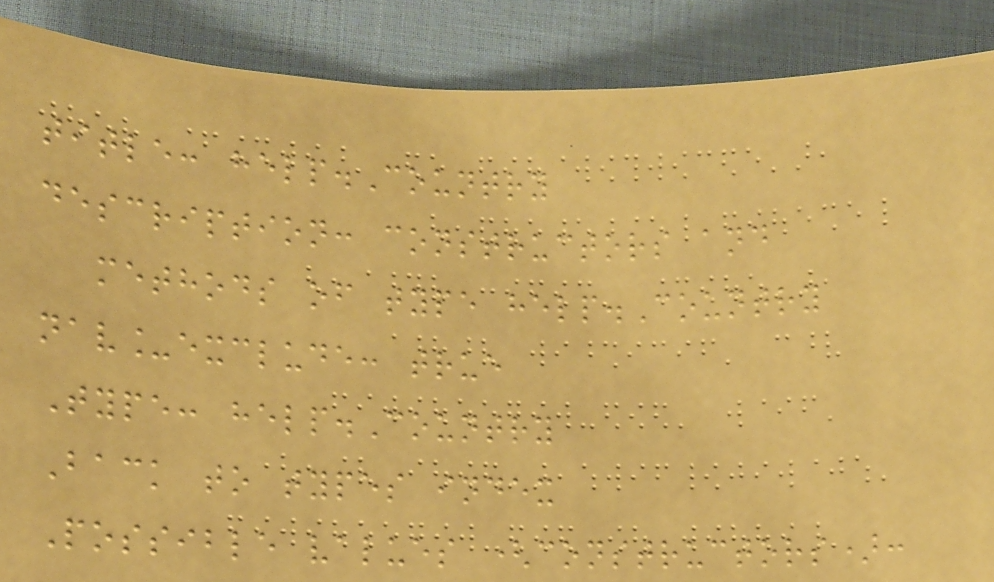title: help.Country
description: constructors and
methods of type help.Country
nav_exclude: true
Type: help.Country
Back to types index
Possible values (constructors):
